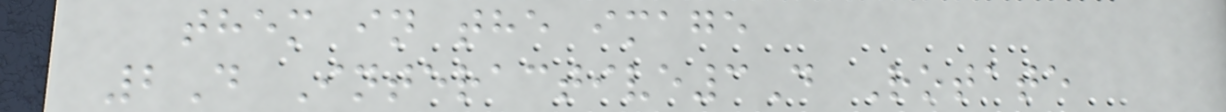them in the image
2D Interactive3D Rotate
